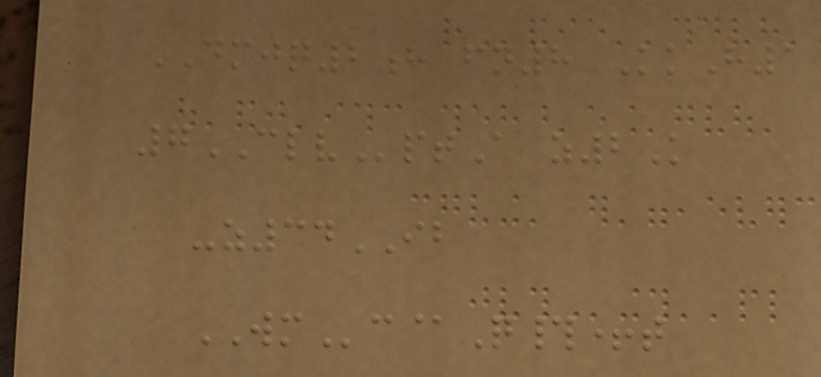DMJQ2h fn8 KkH1
7CLVptA z2K
-z34IB
WMc@Q#+t
